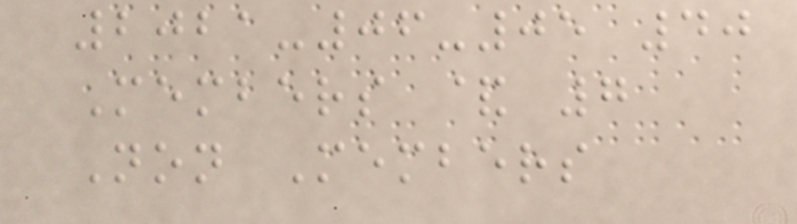2021-06-05 40
Members & 7
Non Members
